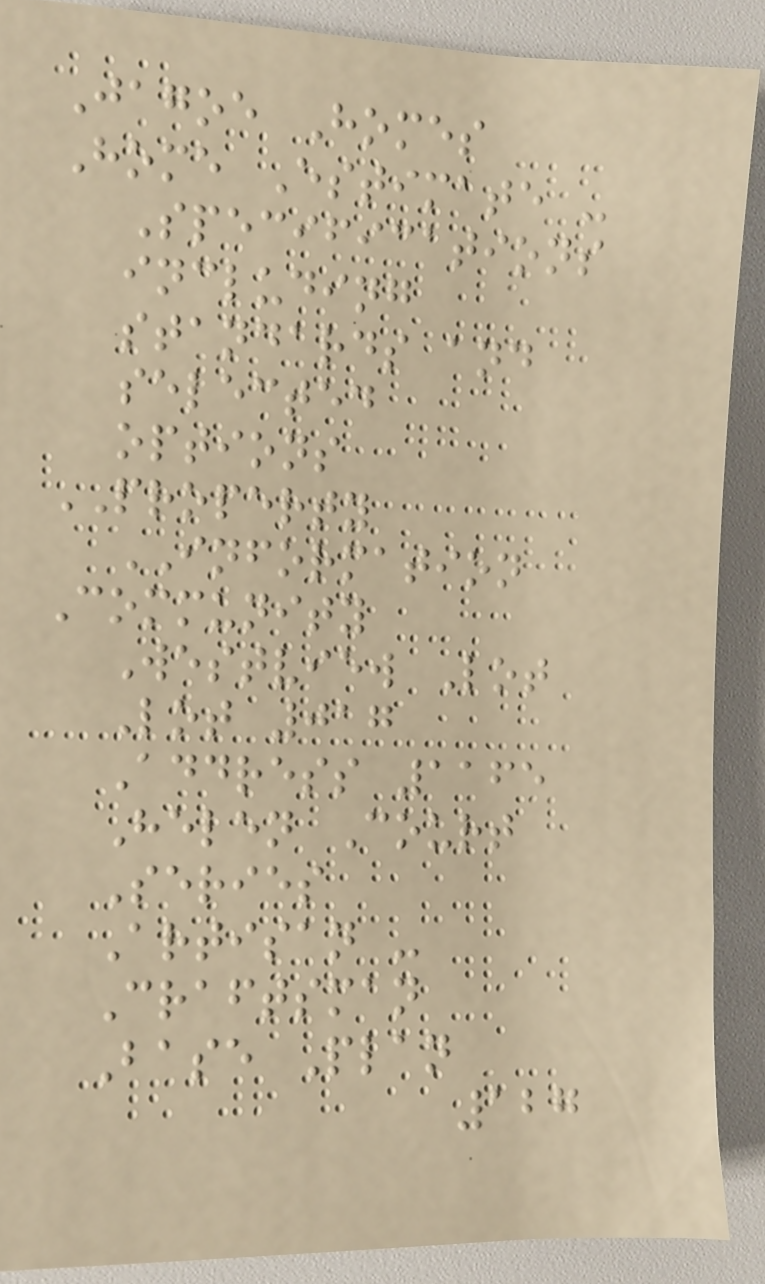Jagoe Homes
Home Estimate -
Specifications
including
standards and
selected
options
PROPERTY
INFORMATION
Community
Westview Lot
Lot 017
Address 1165
Helen Court
Series
Artisan -
Craftsman
Base Plan
127
